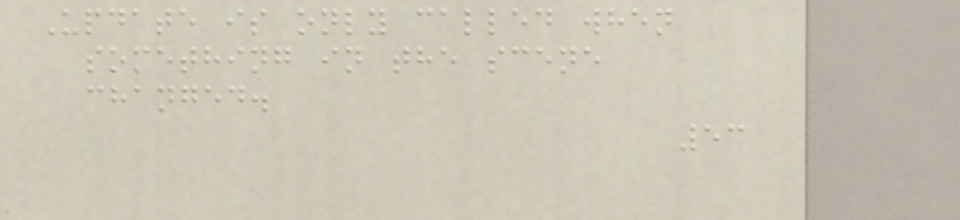Update is only called when
something in the scene
changed.
53
